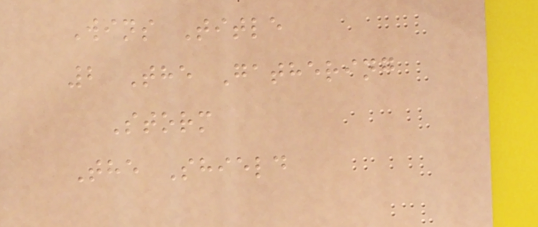Wins Title
2 The Gathering
Storm
The Shield
